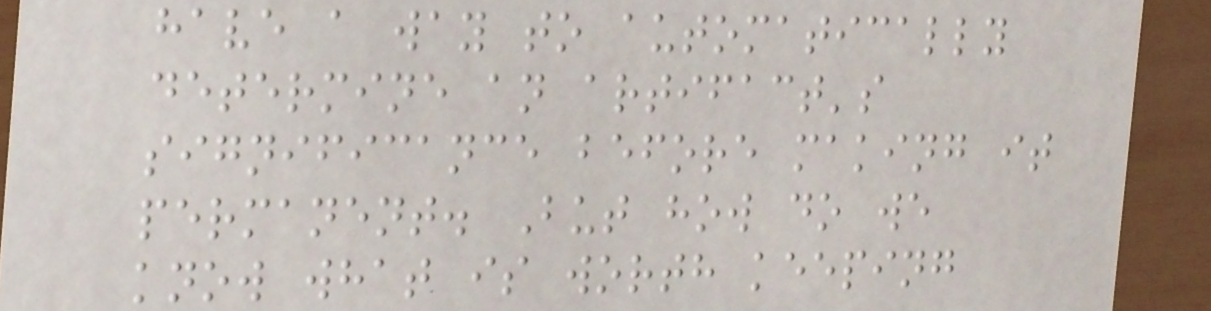have a way to automatically
determine an artifact's
significance before making it
permanent. But how do we
know what is worth keeping
